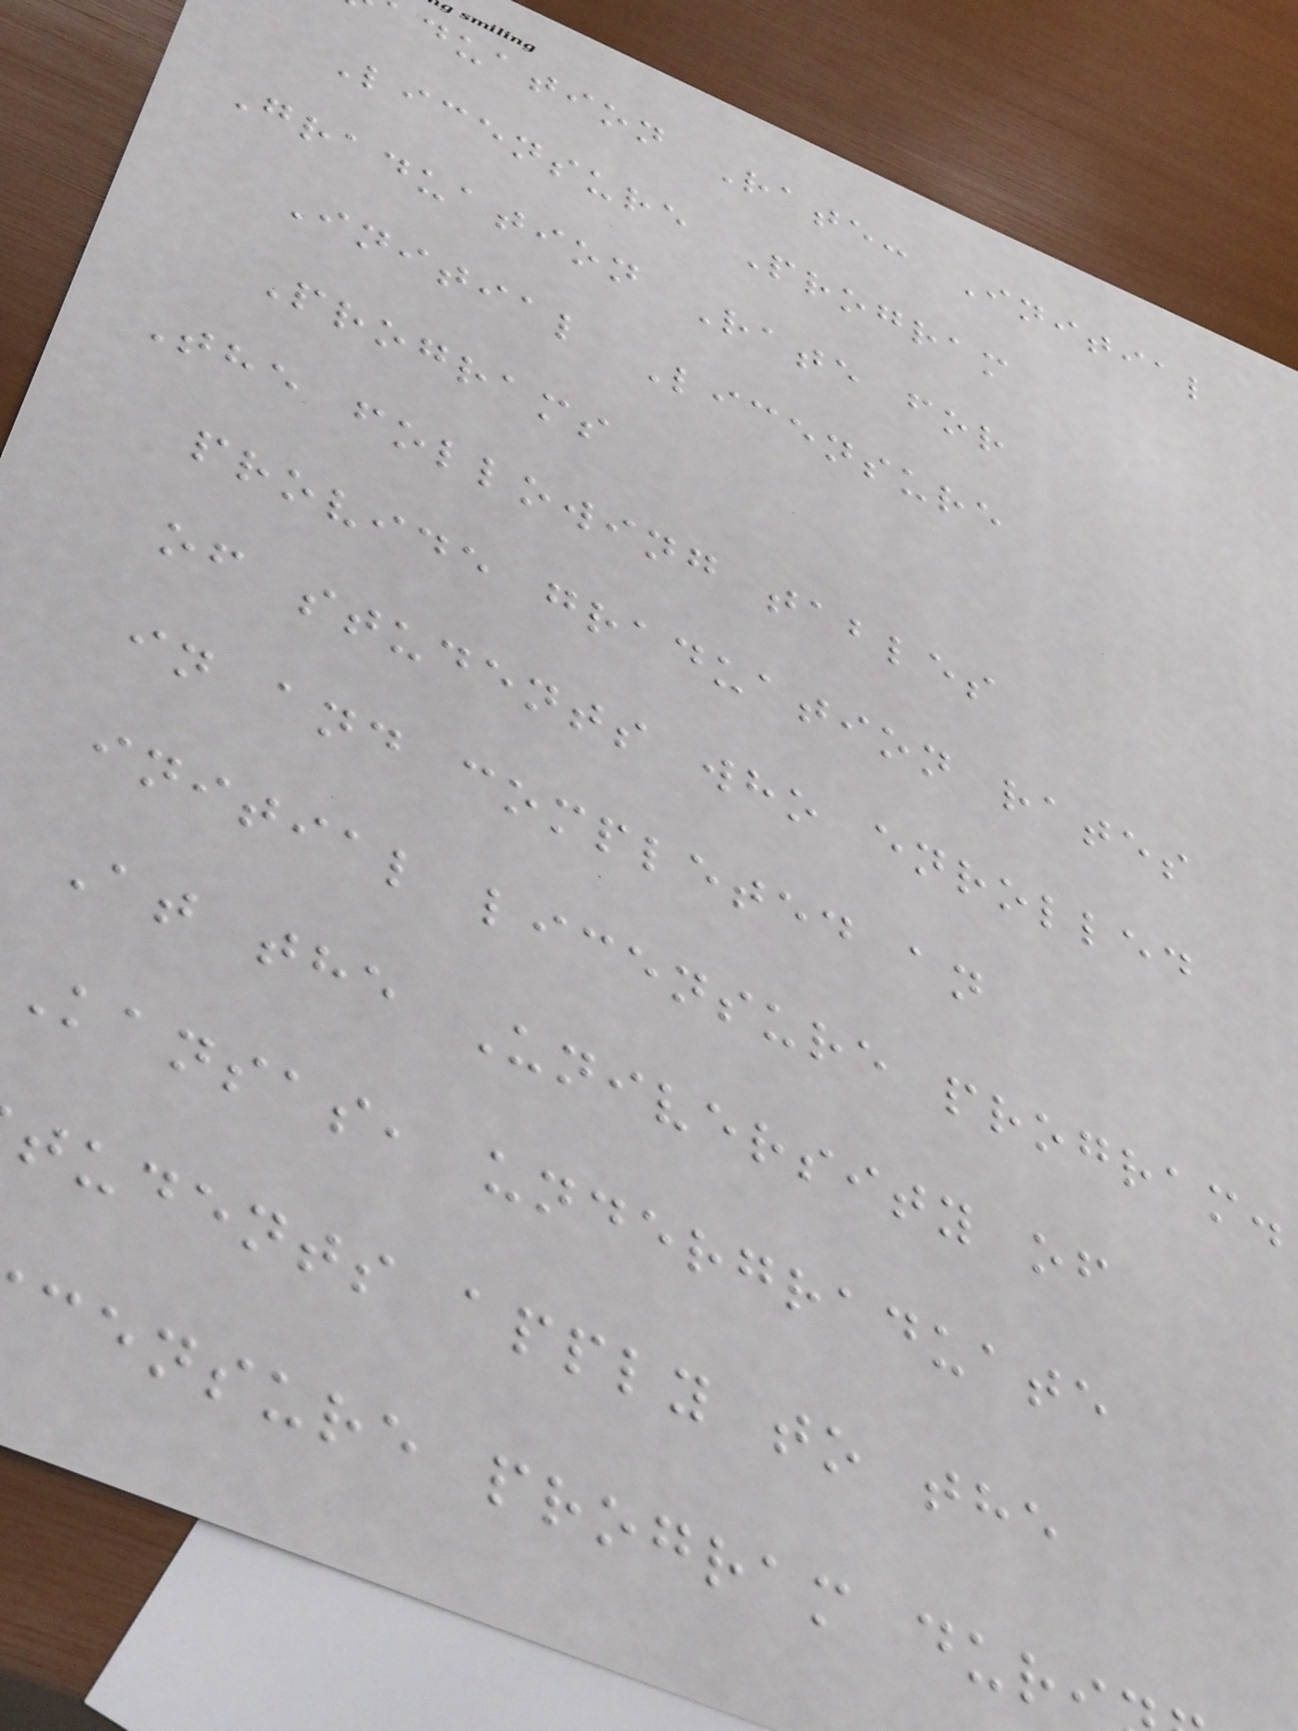duation Rate: Initial
Licensure Program
Graduation Rate for
Initial Licensure
Programs
The following tables
provide graduation rates
of students who enrolled
in and completed an
initial licensure program.
At the University of
Kansas, undergraduate
tudents apply to the
censure program dur
